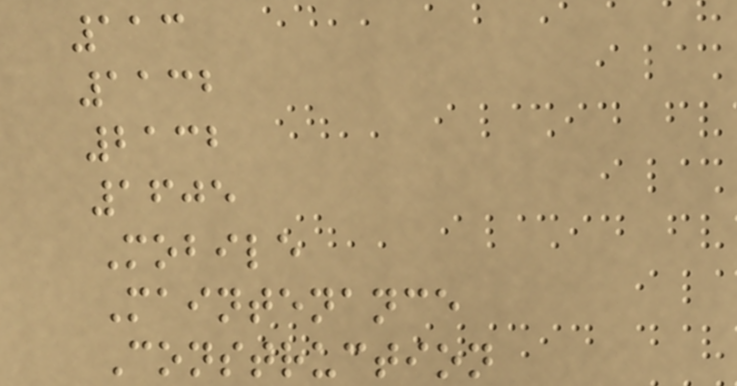113
1132
2132
1605
Mobile
Maintenance
Construction
